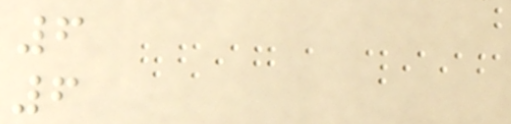6
6
